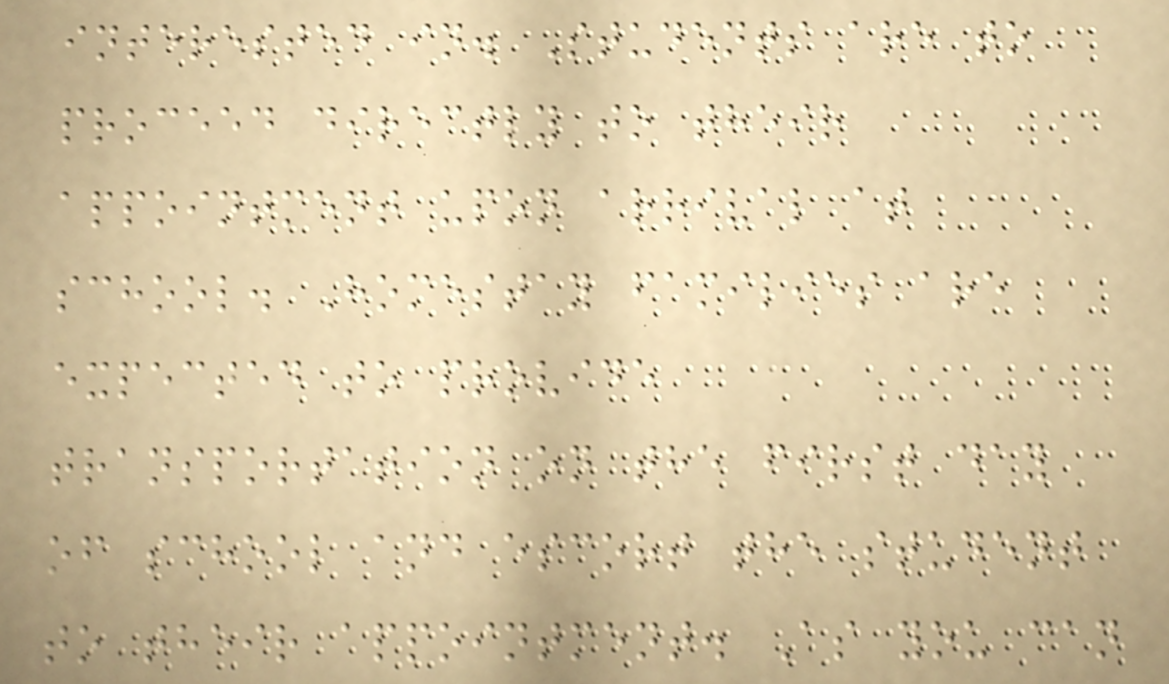interested in. Students are to
proceed directly to their
appointment upon arrival at
school. Homestay families are
expected to provide
transportation on the first day
of school and escort the student
to their appointment. As you can
